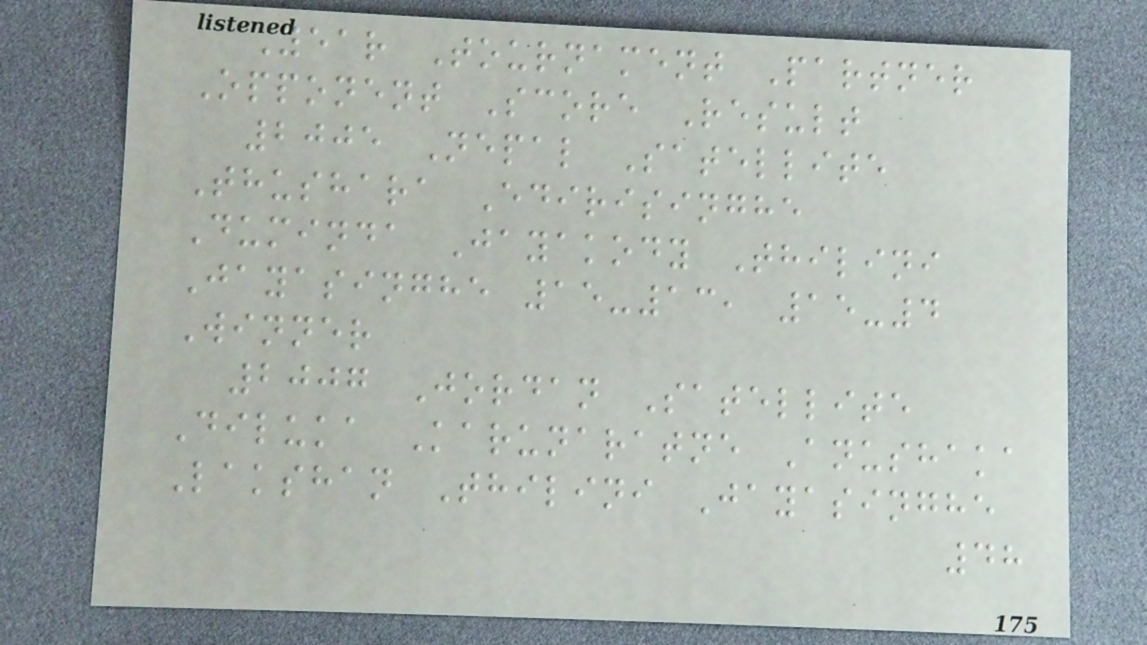Year Tournament Partner
Opponent Score Result
2005 Nepal Satellite
Thushara Edirisinghe
Duminda Jayakody Thilini
Jayasinghe 15-13, 15-4
Winner
2007 Jordan Satellite
Diluka Karunaratne Anushaka
Lakshan Thilini Jayasinghe
48
